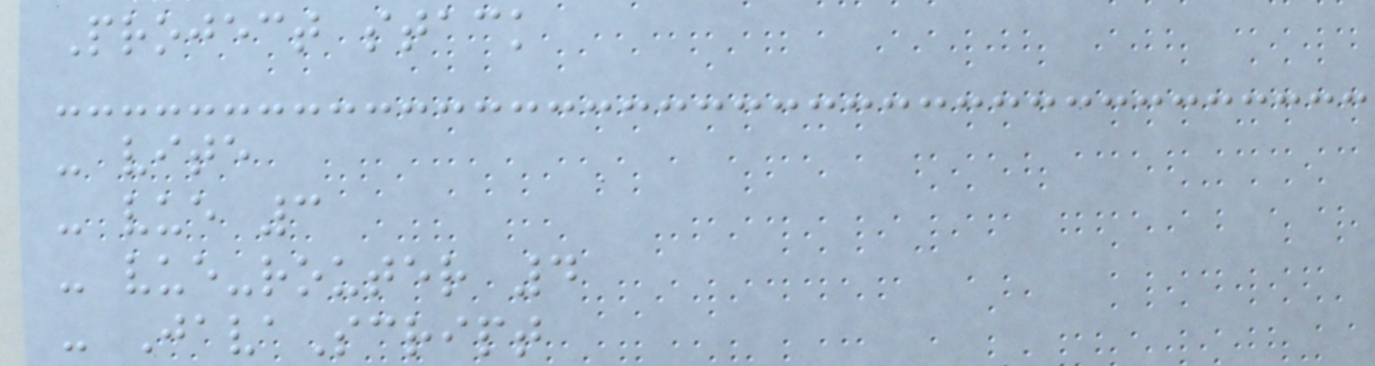Project stack
- vite
- vue 3
- vue-router 4
- JavaScript
